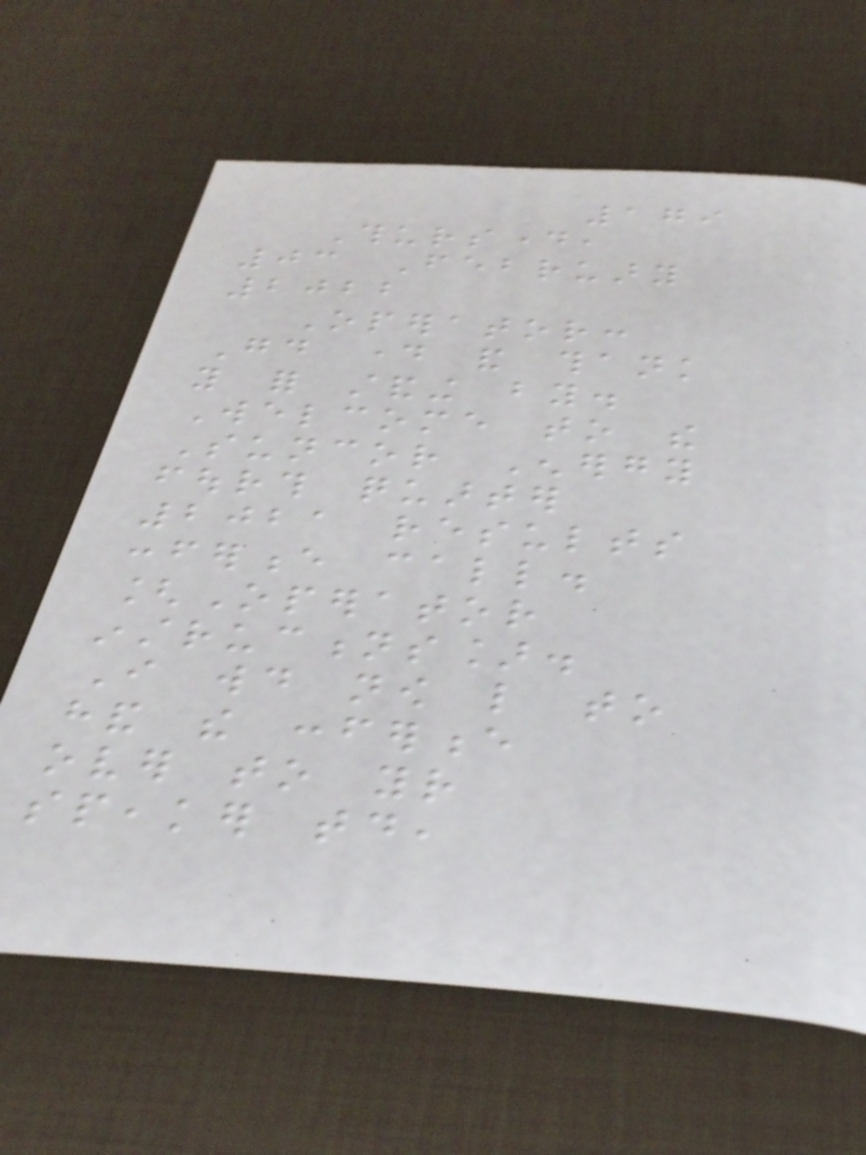179
Thursday,
03 February
2022
Operator:
Good day and thank
you for standing by.
Welcome to the
Suncor Energy
fourth quarter
2021 results
conference call.
[Operator
instructions].
I would now like to
hand the conference
over to your
speaker today,
